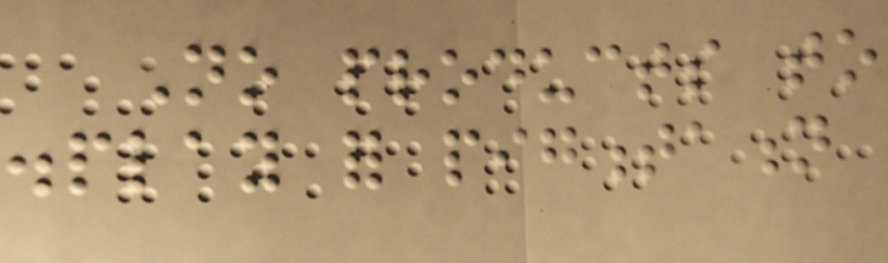No products to
display for pigmentation
